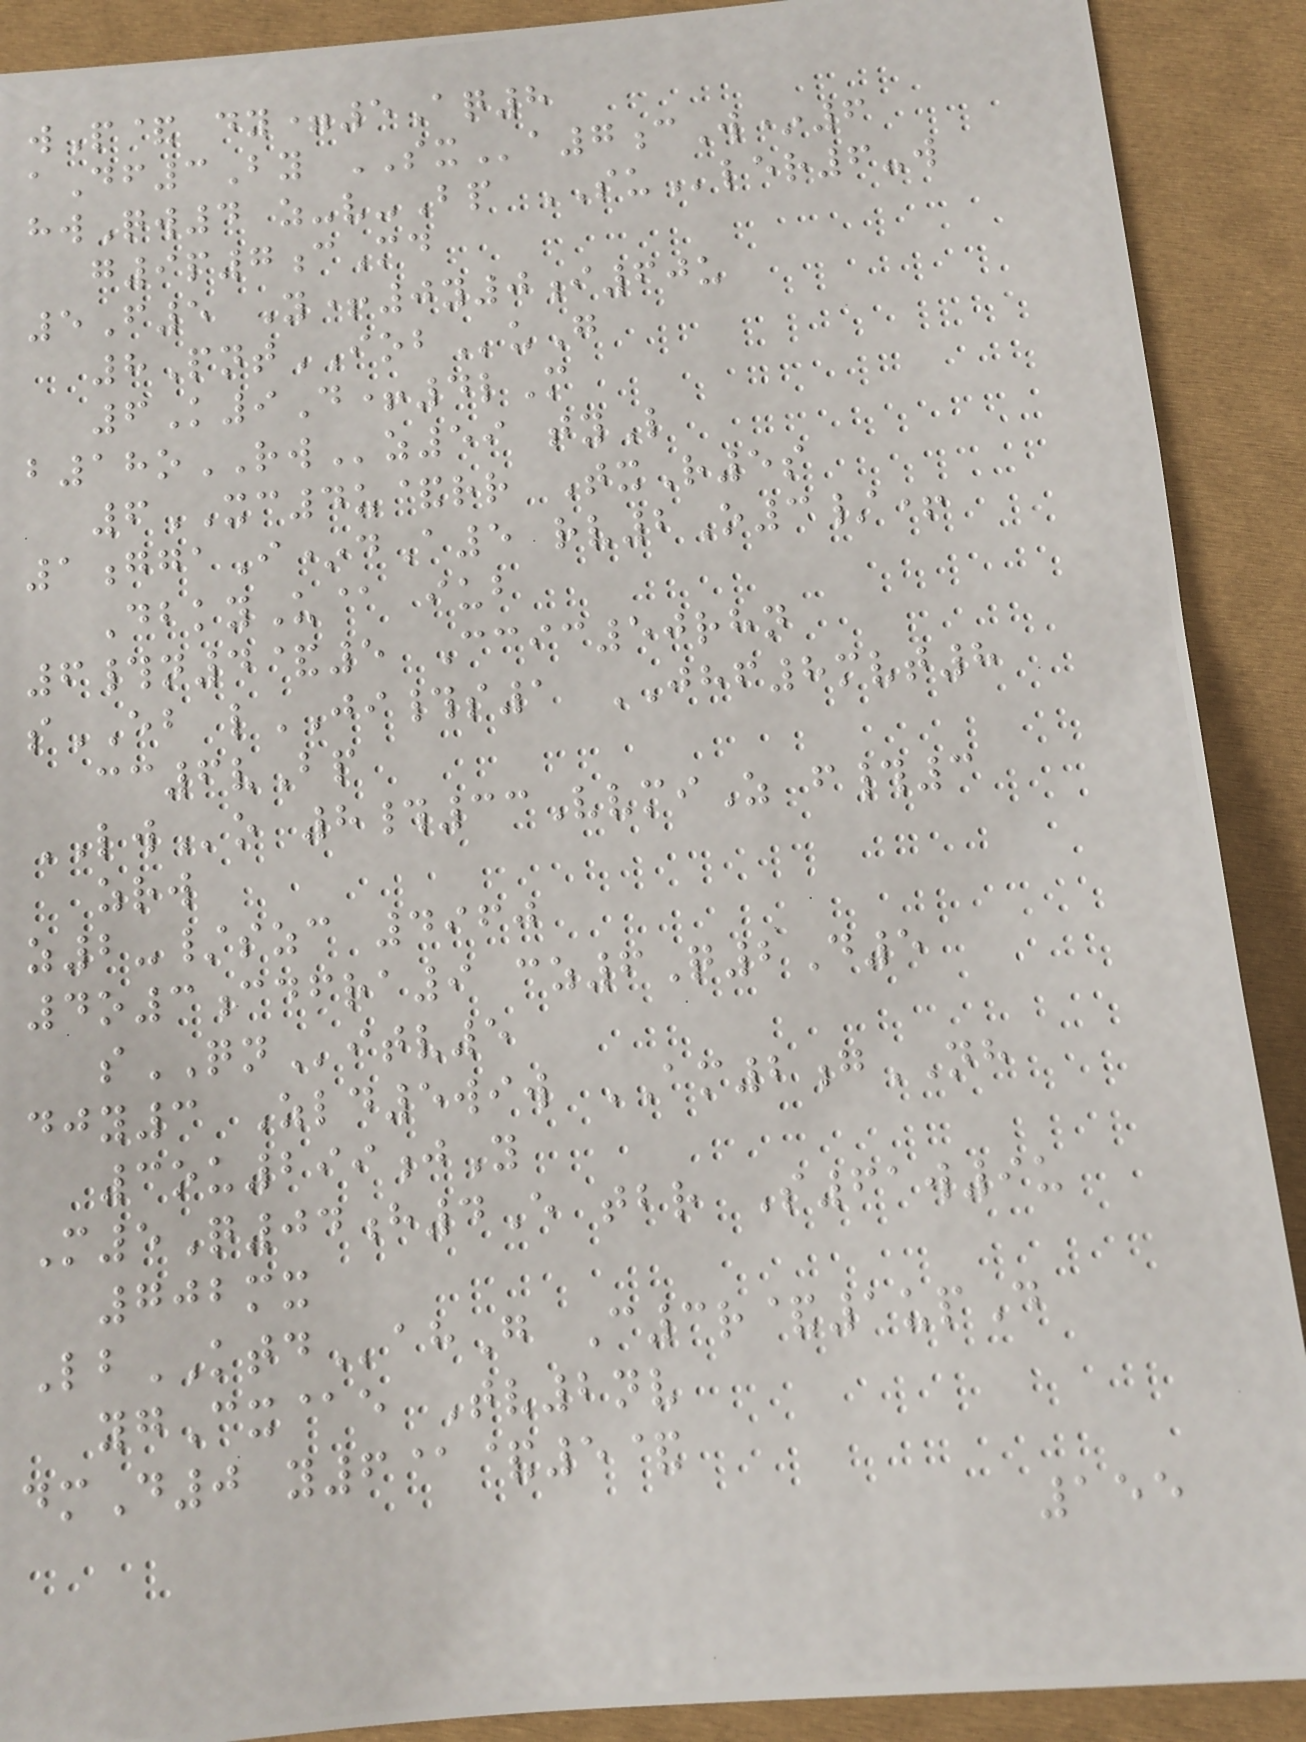wP& dy=5Aq8
aDf3By SXa7cW*6
hwQw4 z-v-Bp SUler6-w
g9p7cMd
5F5 Y+0y0i60u
8PntIOBuG
6K9D+4lM
b18oRWz59 tyL
6XC4u&rr TxR5s
1ggaI*dA5 rv2O3/+
DbkyU@ iub
6#n4&5 Ccic50rhn
sEB lJI#s1 JHF8mvt8
cc6vBp
LWo 8#33VvmiZ f#3
zrw
z2-/szc 4960
4o3cdfra9 cz6Q2D5
sQNitv5
djy3 Zld5wiw AM2gNH
3ou299jY
M5Q04h4E tbr S61w9u
702mx
LbKTDahG C3r&1upD
ygCx@e Tv2nv
dmD0 y6@&5&
155
